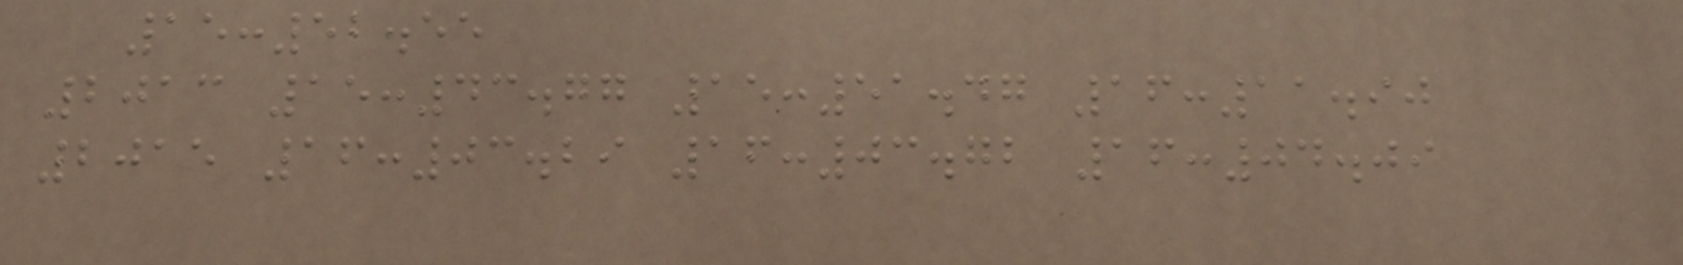15:52.55
2013 15:43.77 15:51.47 16:11.90
2015 16:03.29 16:03.72 16:04.09
